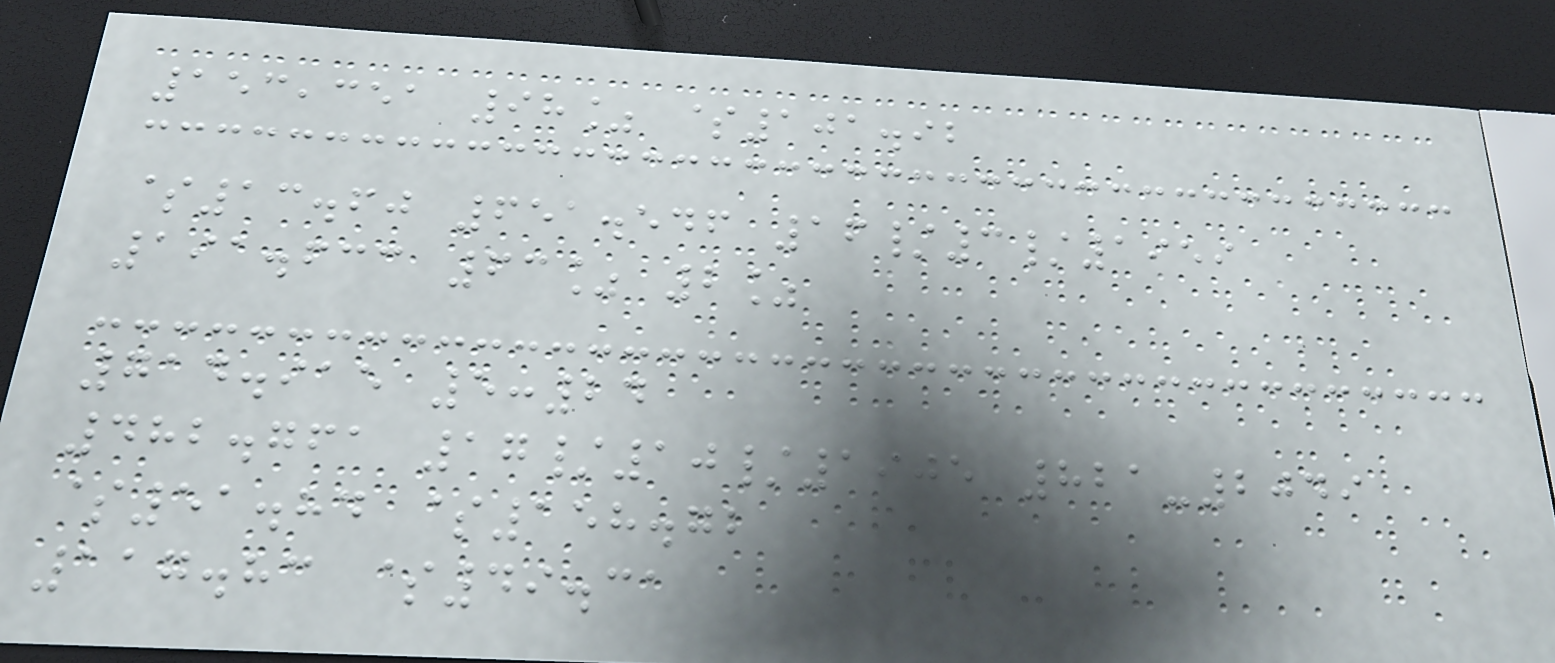153,351 98% $101.92
$13.60 651.546 16/3/1959
191.633 63% 2%
714.915 5:24
482.761 17/10/1905 821-2049
$51.84 $158.72
117.83 $49.31
